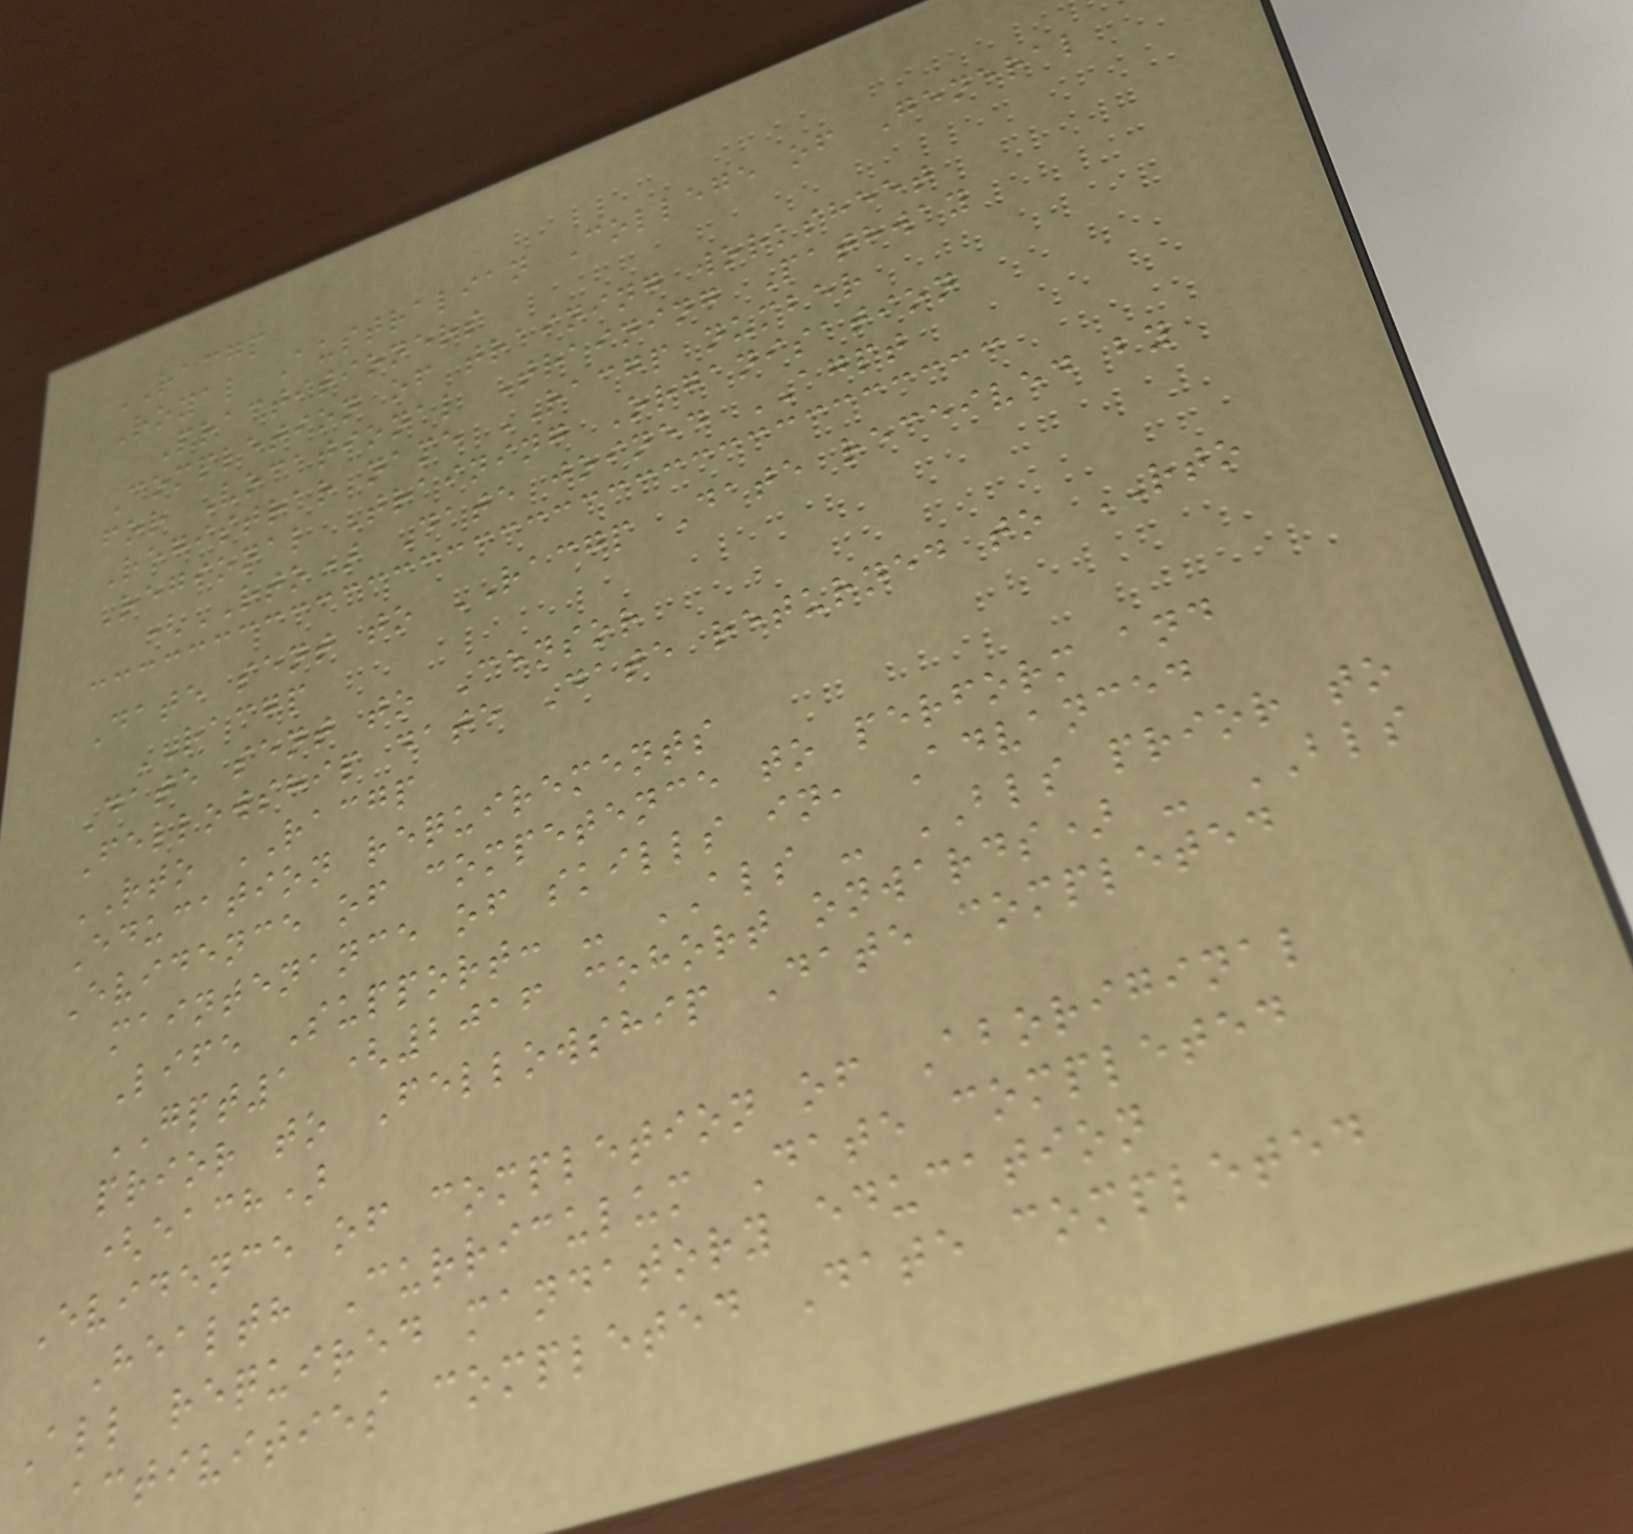RACGP
Royal Australian College of General
Practitioners
Completion of training worksheet
for Vocational Training Pathway
Registrar name RACGP number
Regional Training Organisation
(RTO) Date joined AGPT
Date sent to RACGP Date received by
RACGP
Date sent to Censor
Fellowship date Date returned to RTO
RTO RACGP
Education requirements
Evidence of competence to perform and
maintenance of skills in, Advanced
Life Support: - ALS - BLS prior to
GPT1 (2016 cohort onwards) - BLS
prior to Fellowship Date completed
(each)
Evidence of completion of Aboriginal
Health Curriculum Date completed
All required mandatory education
activities completed Date completed
